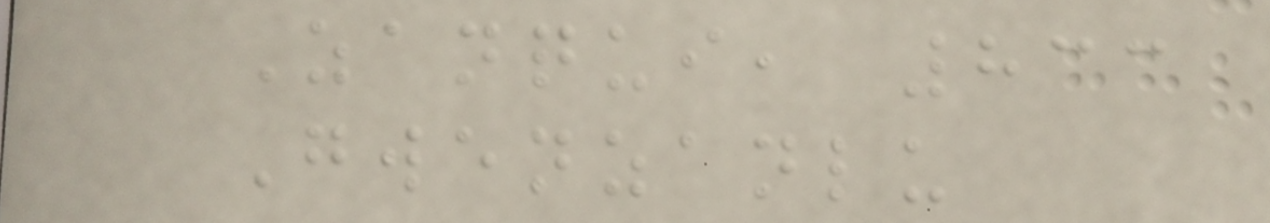Zanqui, 833
Gwenzanlu
